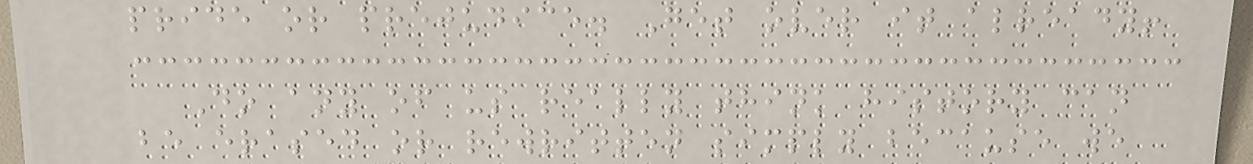pride or prejudice. Get over it already!
Do any of us really think history can
be erased or rewritten simply because we
